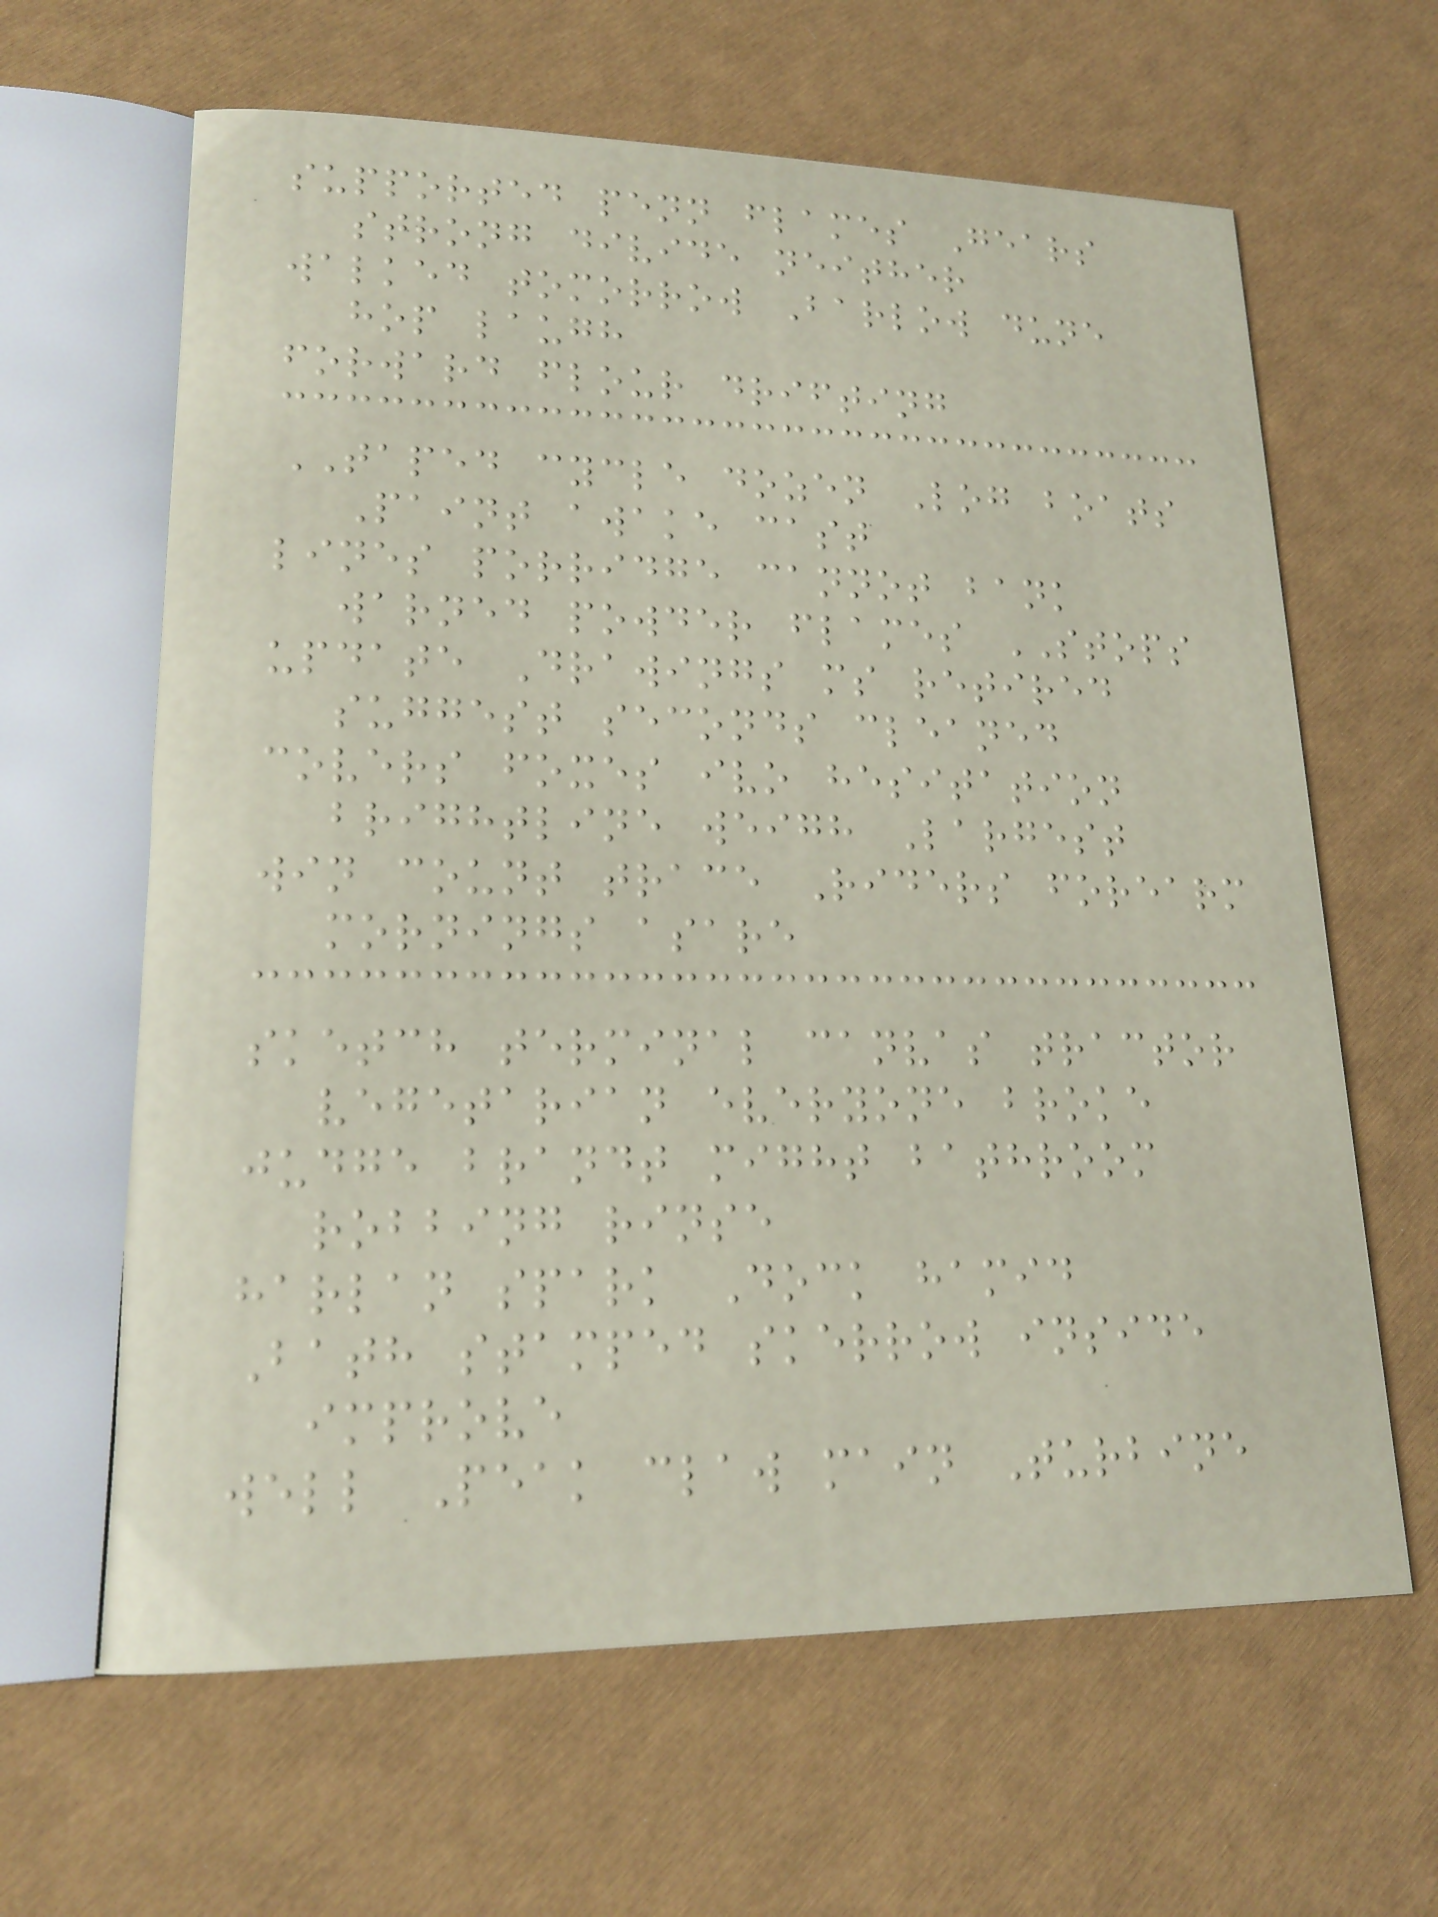supported penn flames Gears
strong divide neither
walked tomorrow Barlow dune
hop laugh
forward flour drifting
TAPED cycle dozen Log boats
Paint awake cast
lines porridge cannot bank
warned powder flames STOPS
update Drawings ms retired
suggest seconds cleaned
covers foxes ivo hesitation
brightline weigh Largest
win count trace Riders forearm
mornings asare
sketch terminal canvas tractor
vegetarian everyone broke
judge brandt might bathroom
robbing rinse
harlan spark Dock hamid
Bath stamped skerrow inside
improve
well Peak claw main Turbine
